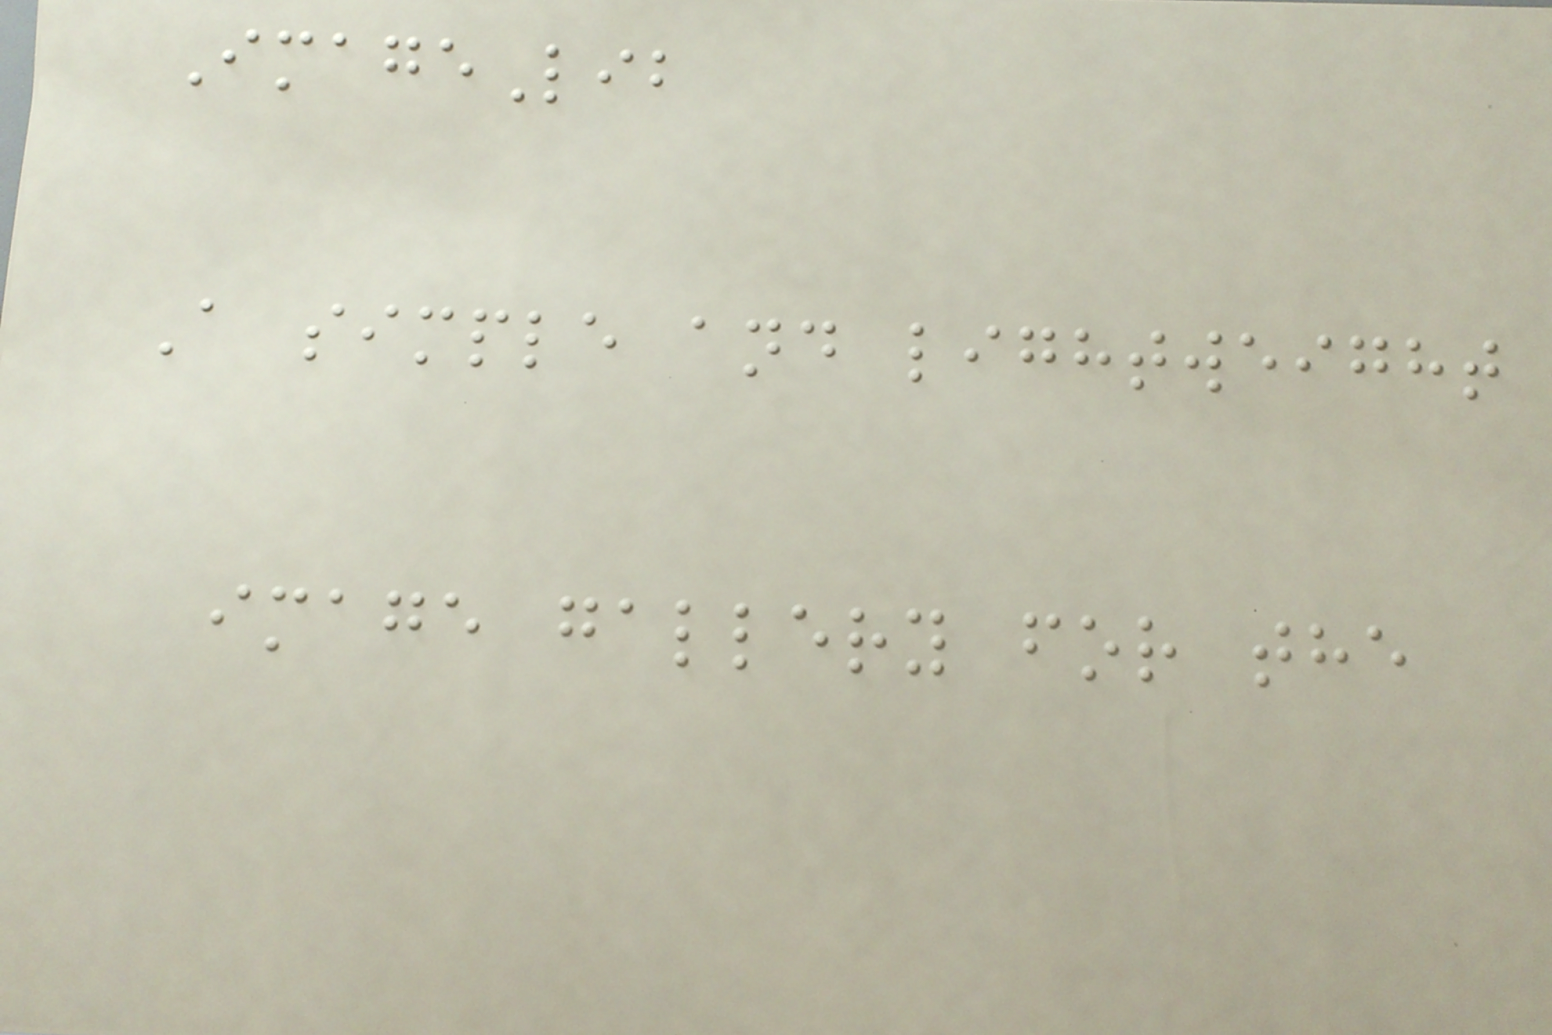ImageLib
A simple and lightweight
image gallery for the
